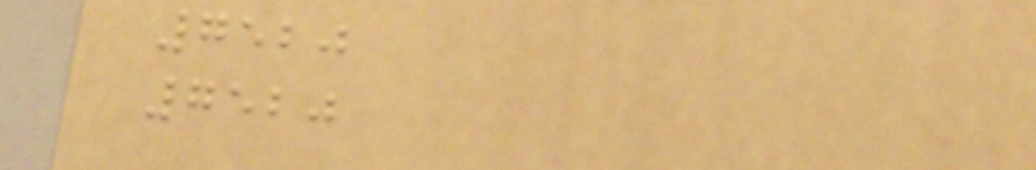7520
7520
